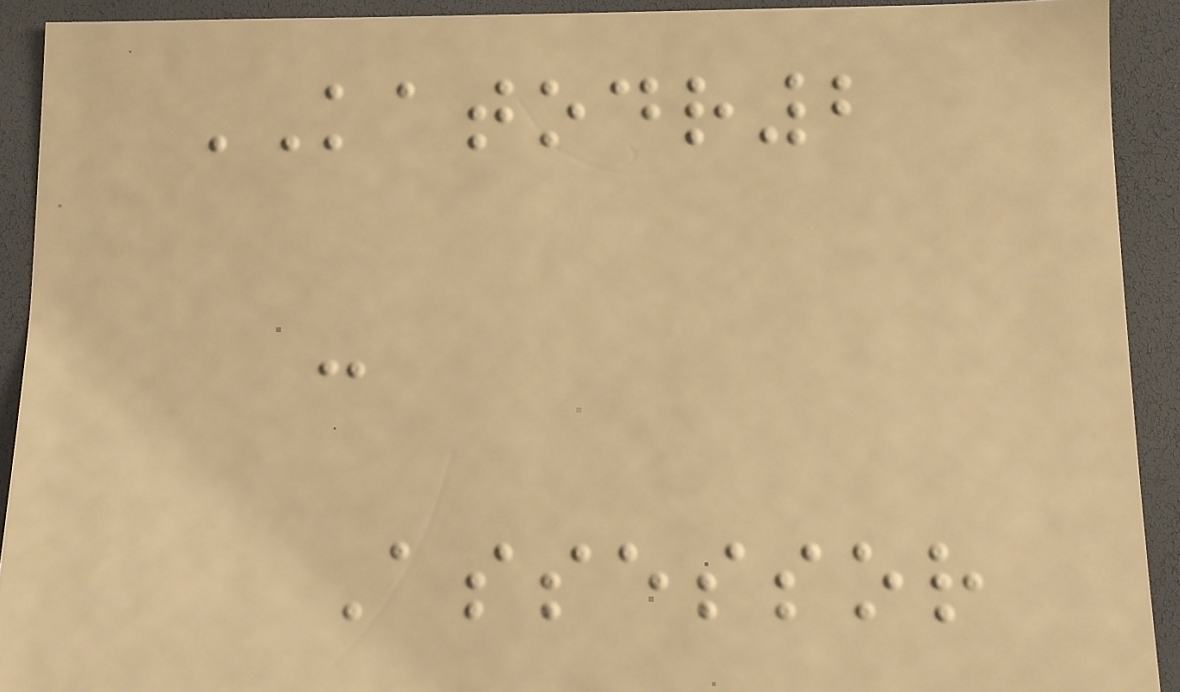KATODR2
-
Assessor
